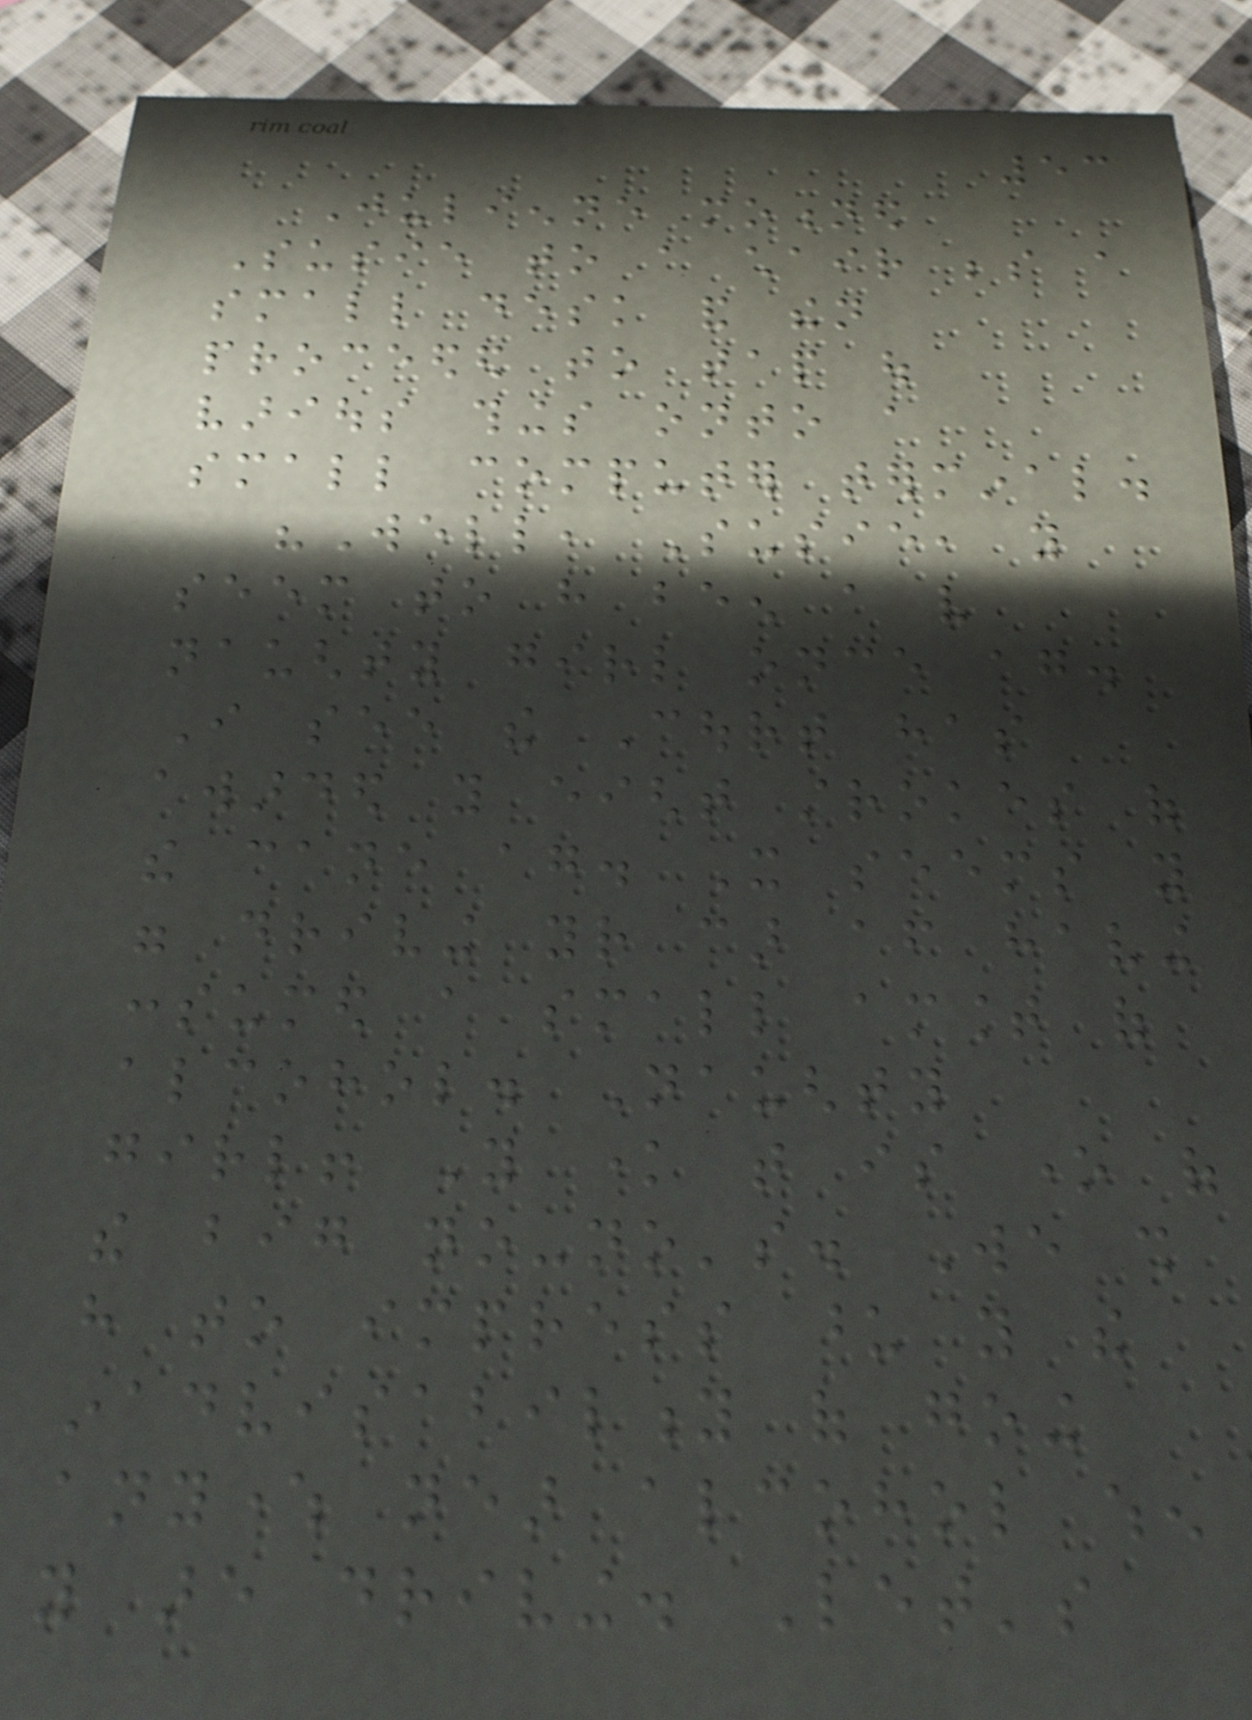53
Julienne motioned
Susie to a chair beside a
small desk and then
proceeded to tap out
various things onto a
small computer terminal.
"Well, Susie, you
seem to have been a very
naughty girl once again.
I see the Court has
awarded you eight strokes of
the cane again. It seems you
were driving your car after having
consumed a small amount of
alcohol. Naughty
girl! You know that is one of
the big no-no's. We shall
have to impress upon you the
inadvisability of going
anywhere near alcohol when
you are driving. Let's
